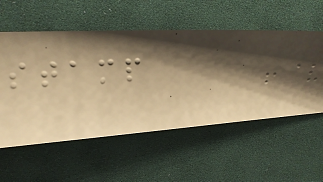stamp
